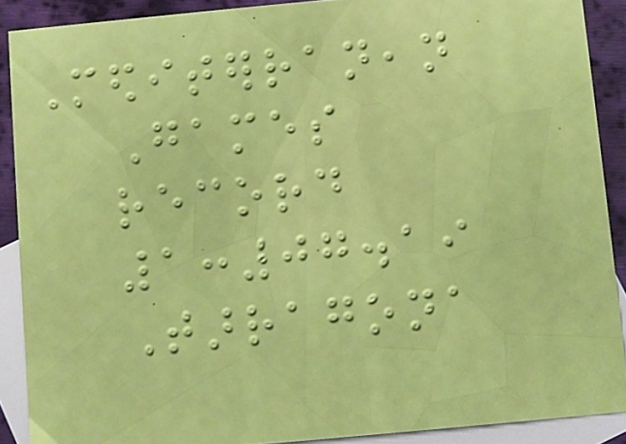Mediterranean
Games
record
1:07.19
Tarragona
